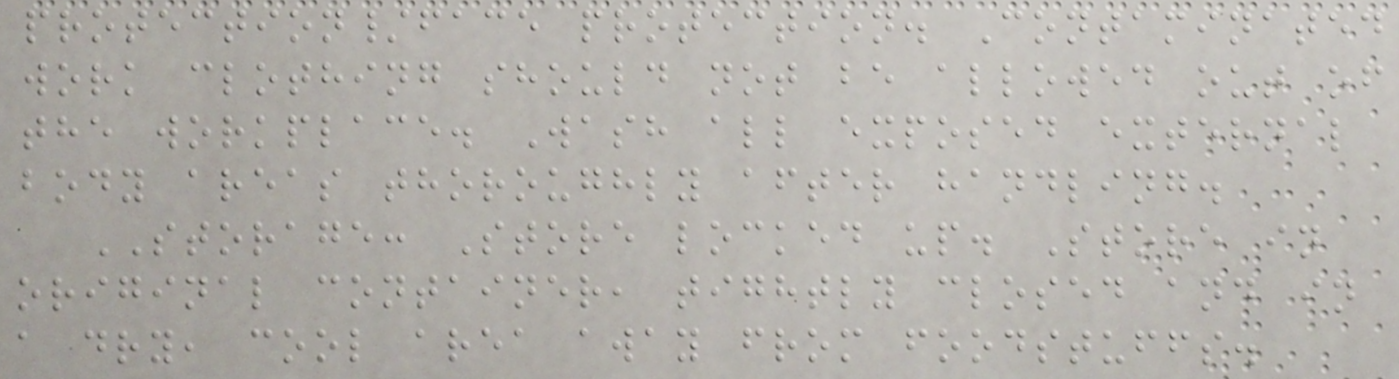protection/face protection. Contaminated
work clothing should not be allowed out of
the workplace. Wash all exposed external
body areas thoroughly after handling.
STORAGE: Store locked up. Store in
original container, tightly closed and in
a dry, cool area away from foodstuffs.
